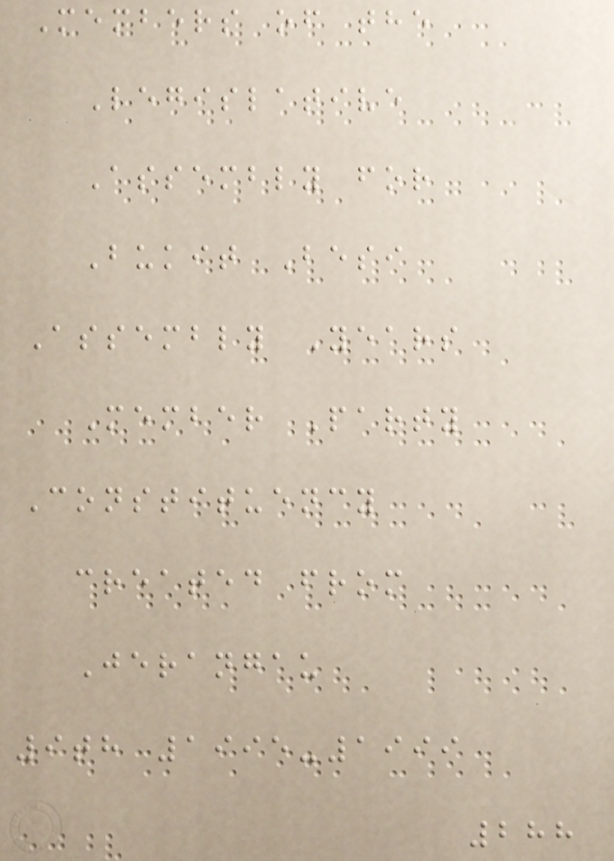Members of the
Legislative
Assembly for
Bukit Besi
Assembly Years
Member Party
Constituency
created from
Jerangau
9th 1995-1999
288
